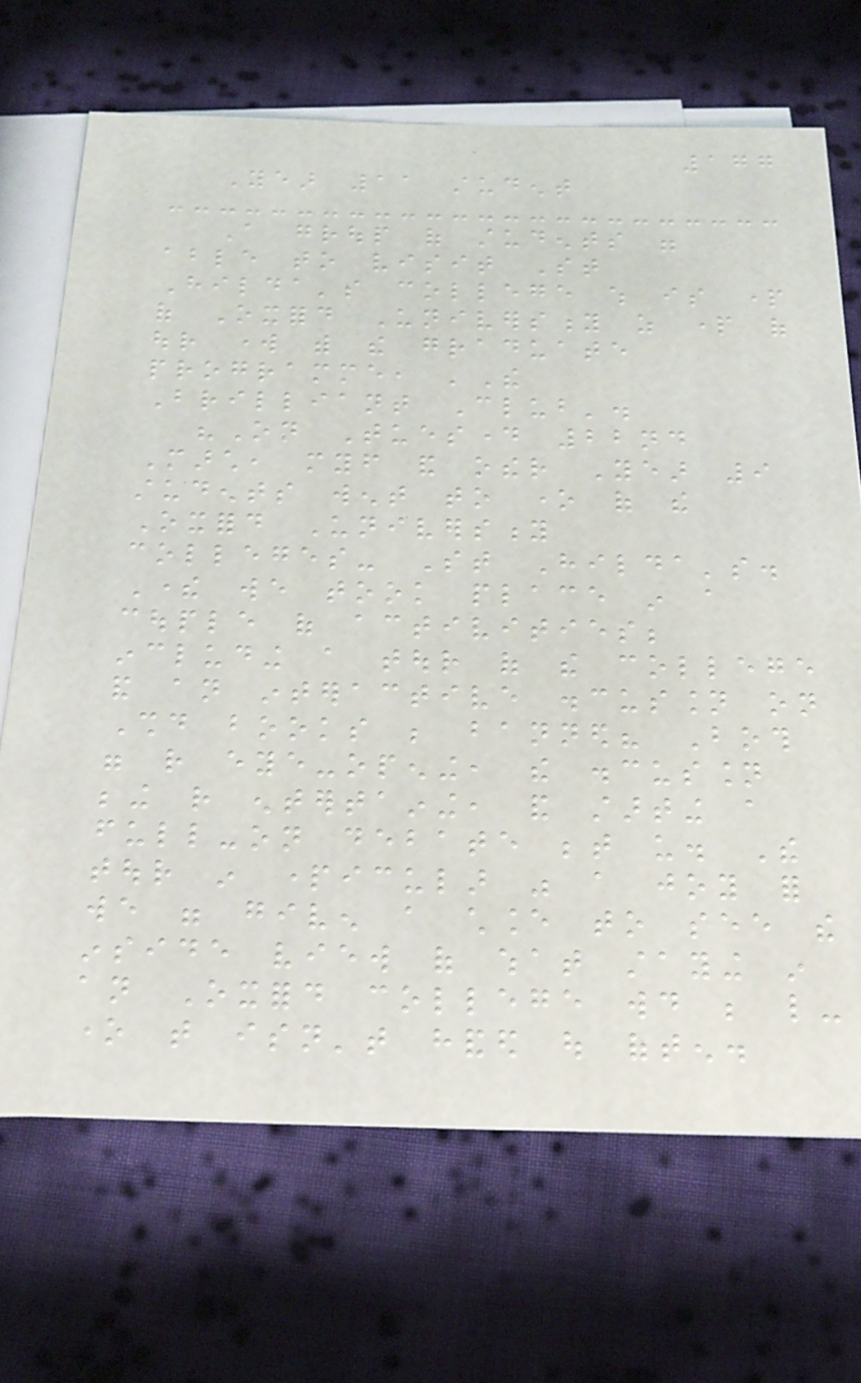177
Year 11 student
A group of students were
able to visit St
Hilda's college which is part
of Oxford University as part of
our work with the graduate
programme, 'The
Brilliant Club'.
"On Tuesday 22nd
March, myself and other Year 9
students went to one of the
Oxford University
colleges- St Hilda's.
There we took place in a
couple of activities;
including a tour of the college
and an interactive discussion on
Should books be banned? Both
were rather eye-opening, the discussion
being rather entertaining, and starting a
full-on debate between us. The
tour in particular was a joy for
we were given a chance to see the
inside view of what staying in
an Oxford college would be like-
one that isn't handed out often.
